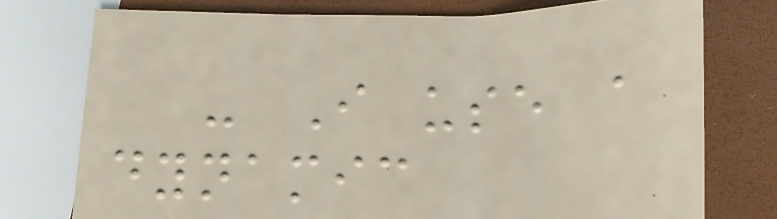- I use a
dynamic
